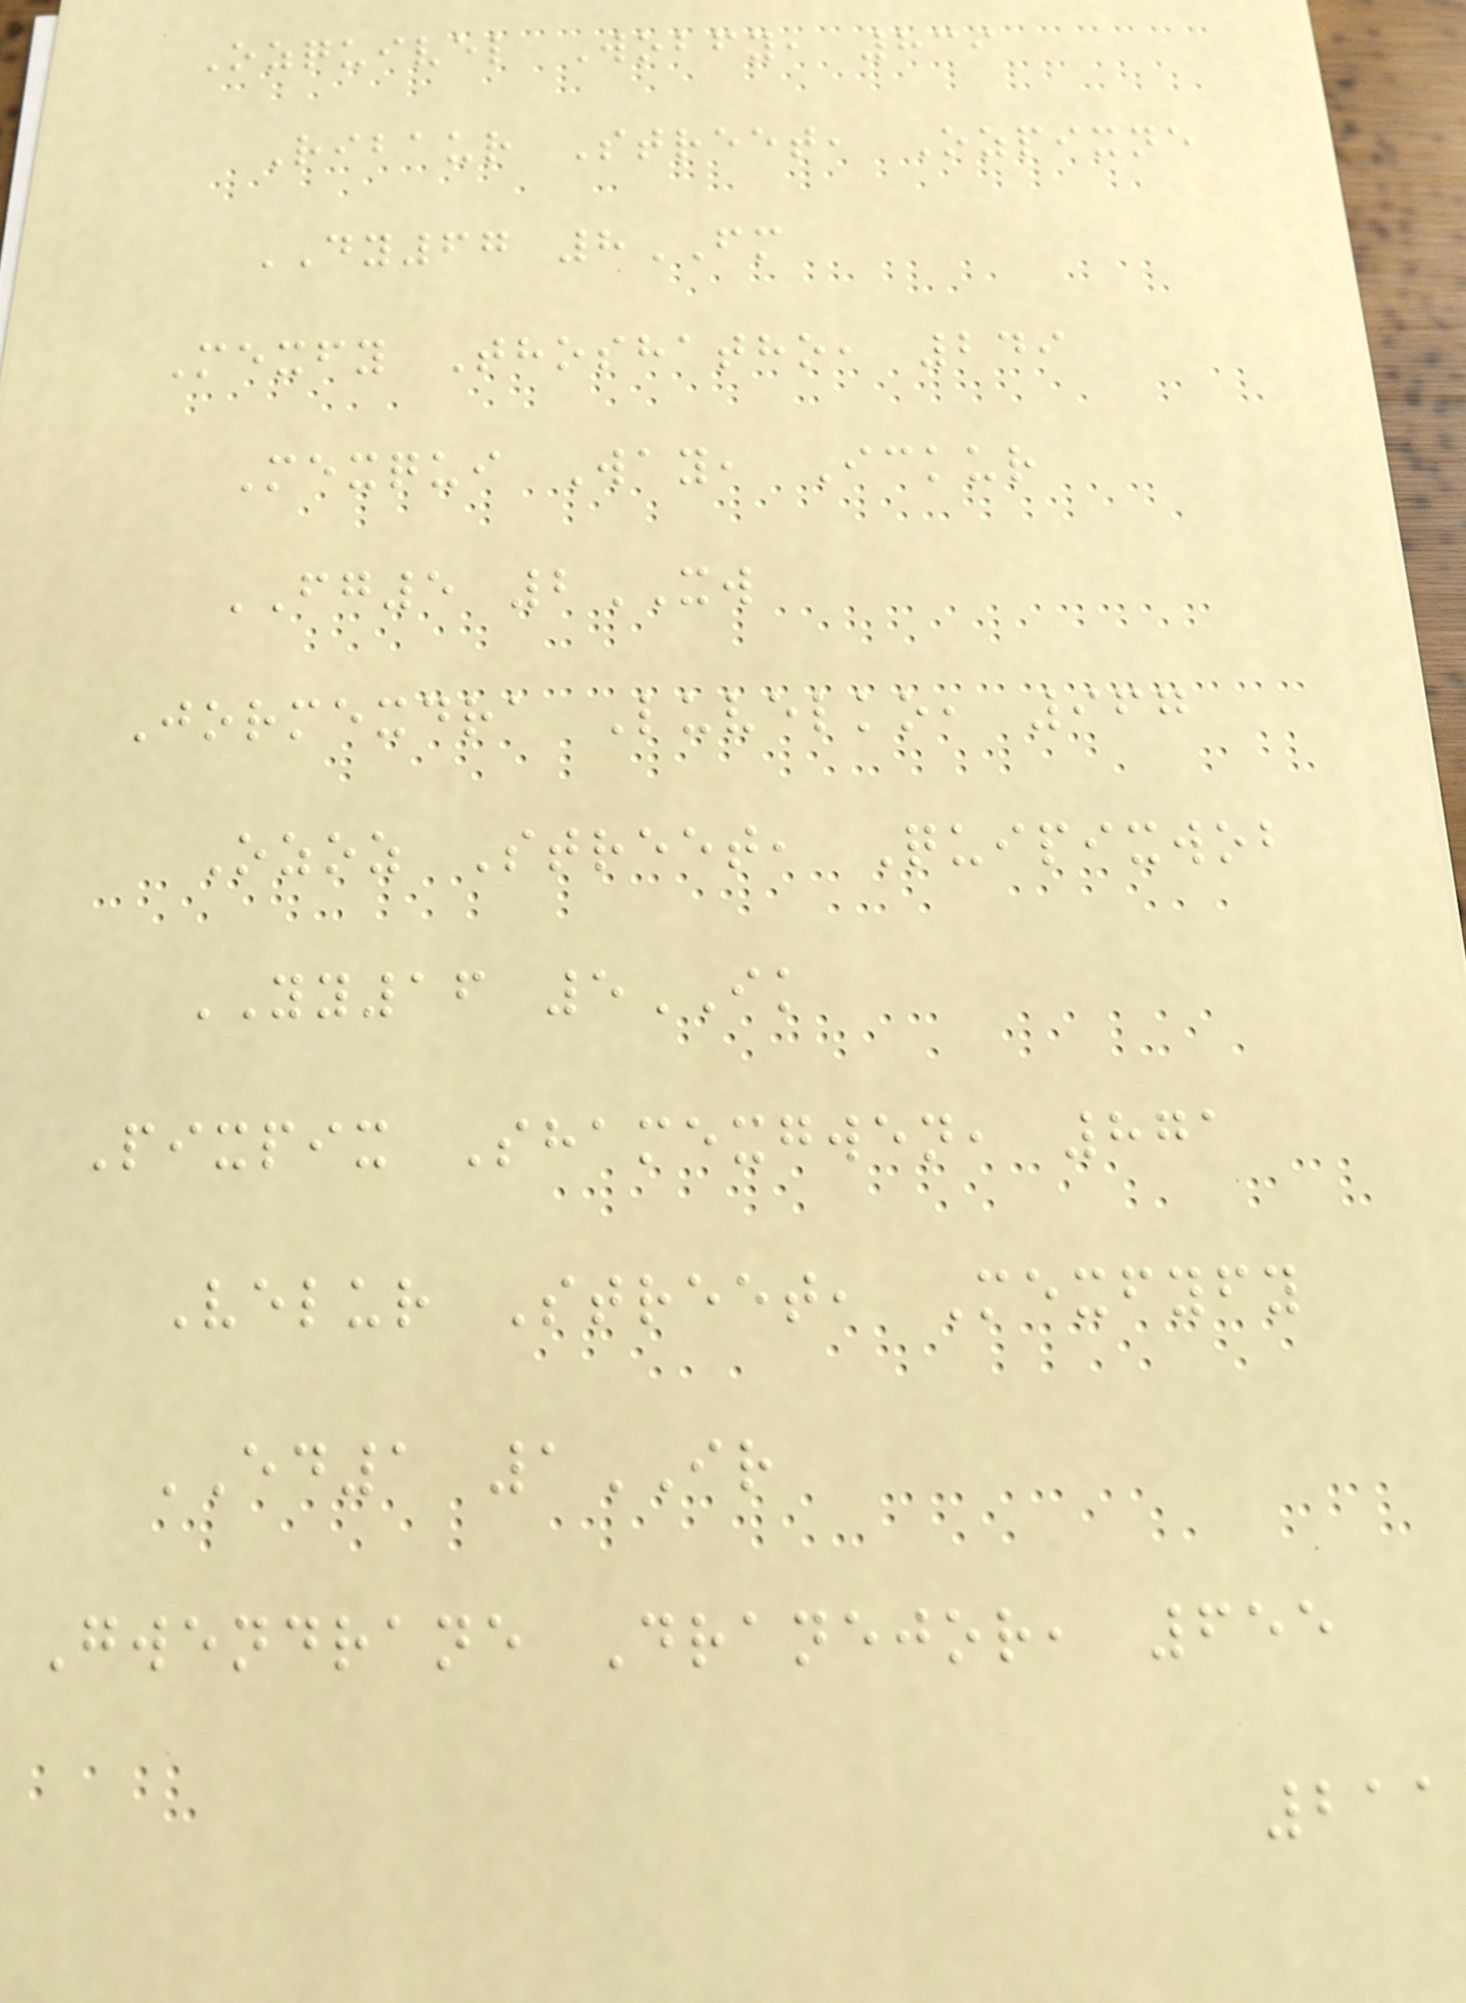Ozquivel Wobfy, 839
Ribaur Street, Ozpixne
DY67 8FM
Mexfy Thoshatho, 249
Mexqui Way, Ickur
FG5 2XW
Jormexdra Luvelko, 967
Ozoz Street, Quipixwob
YY16 5IK
Pixpix Shamexgwen, 871
Velur Street, Mexfyfy
ED1 1IR
Gwendrane Dranejor, 655
211
